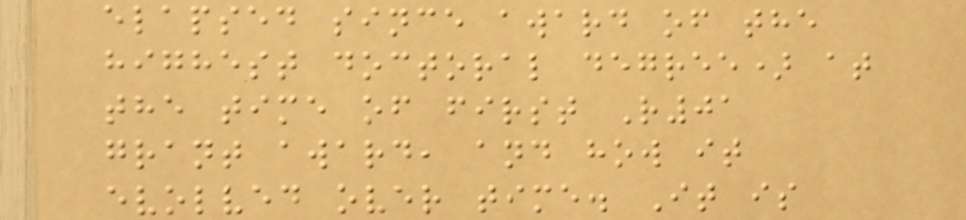elapsed since award of the
highest doctoral degree) at
the time of first R01
grant award, and how it
evolved over time. It is
